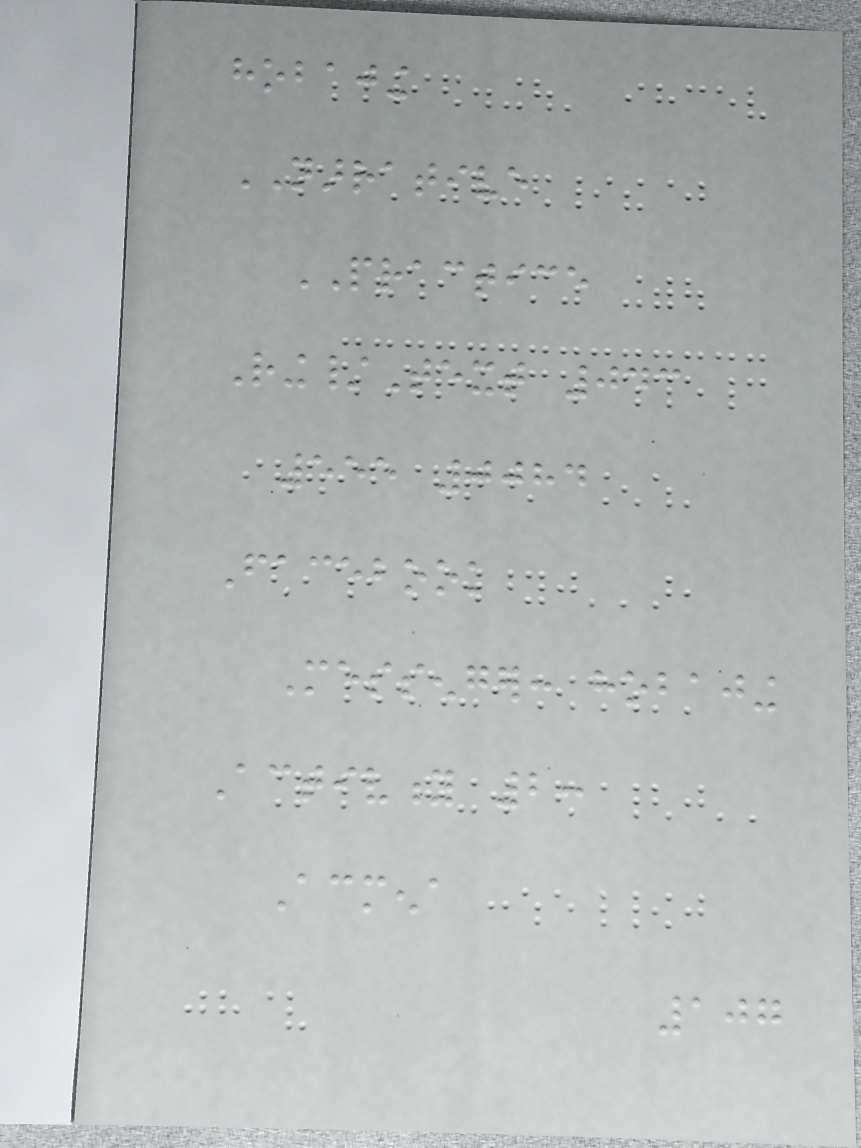hobajing
NARRATIVE
PRACTICE
Ring/Text 043
555 0084
Facebook
Messenger: hobajing
Activity 2:
Acmena
107
